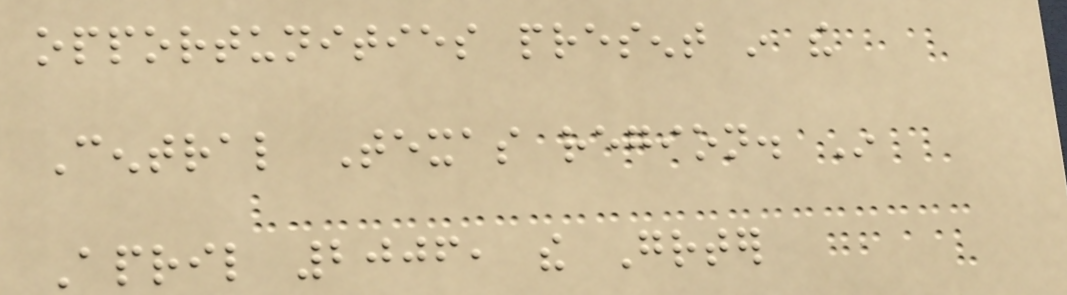opportunities present in the
Central Texas region. In
April 2006, the Greater
